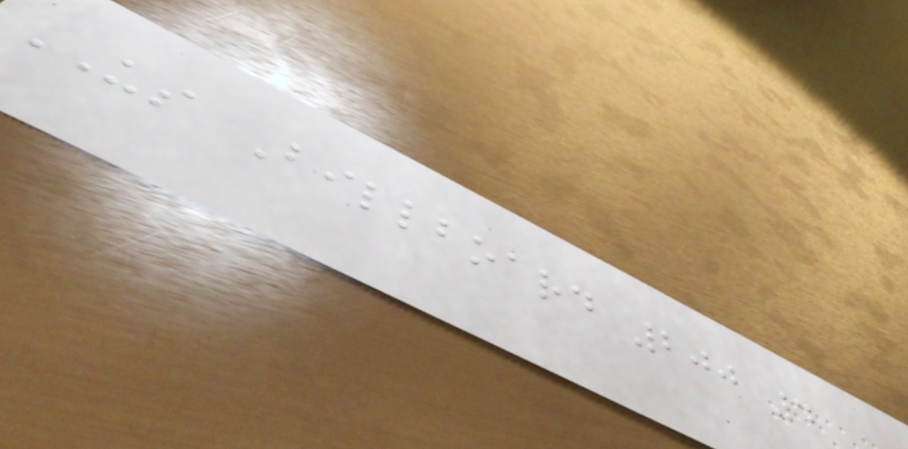US Billboard 200 4
